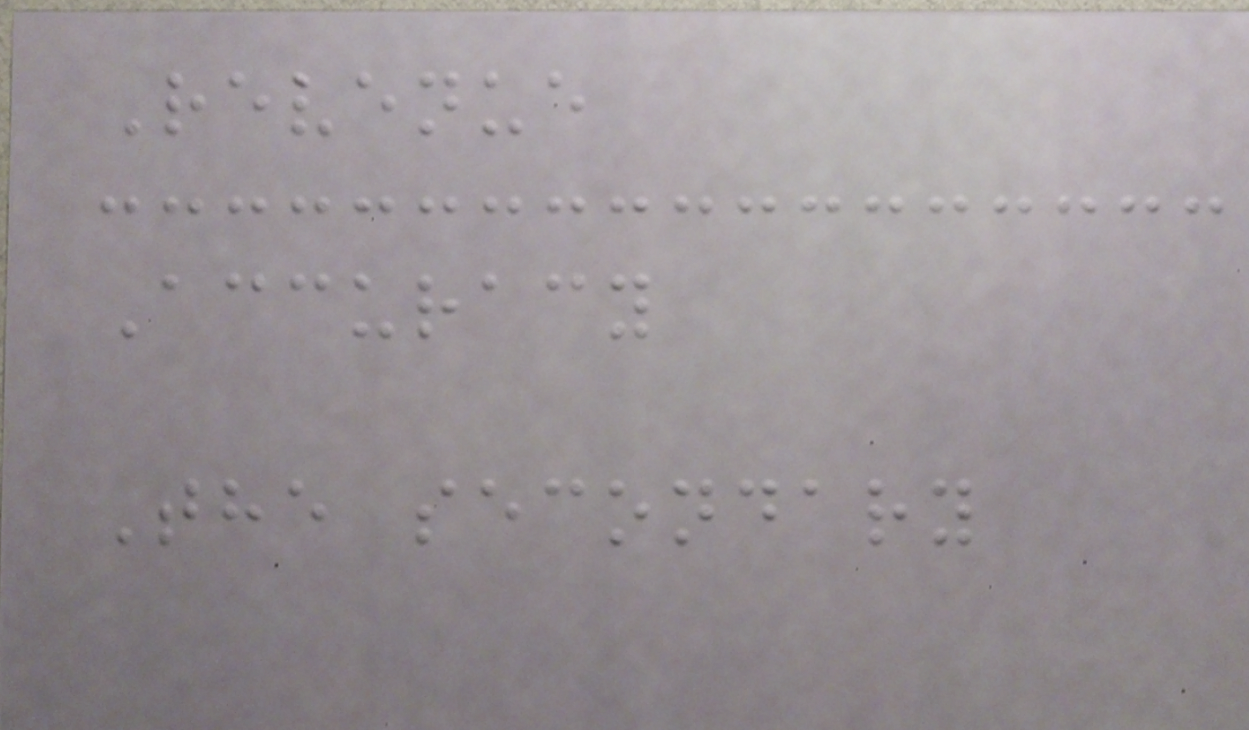Revenue
Accuracy
The secondary
